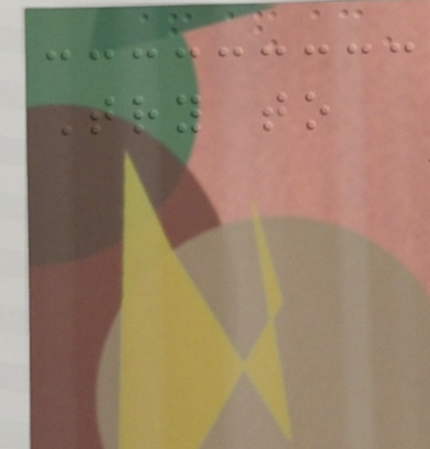Try to
